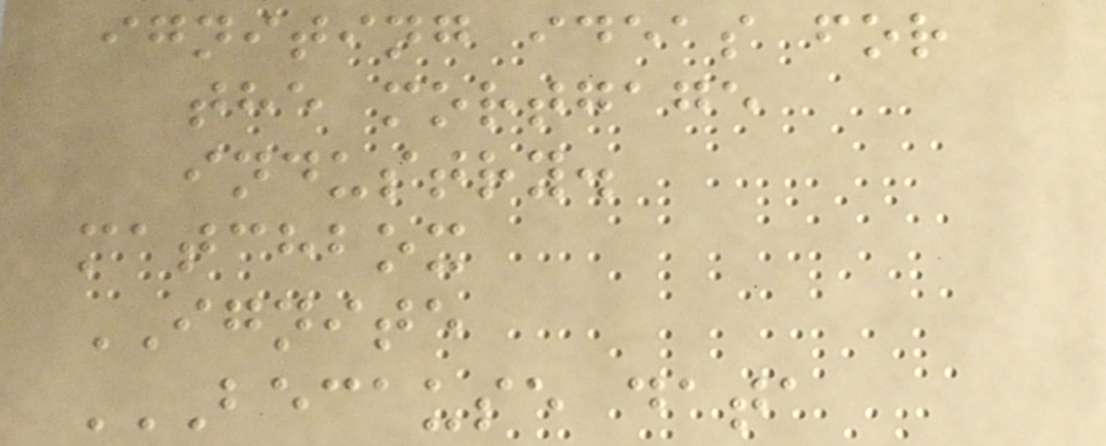igniting ideas for
the mortgage
industry.
matchbox
IGNITE
BECAUSE DATA
